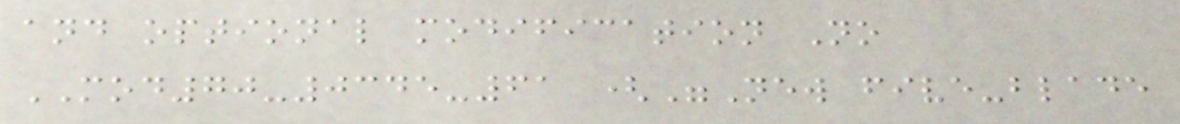and optional modification No
MOD70-0345-61 ("New five-blade
